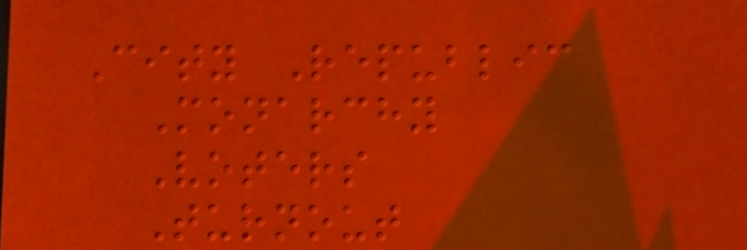City Republic
Monarchy
Voters
Turnout
